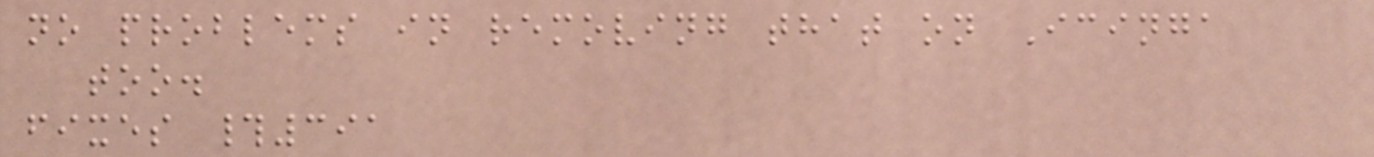no problems in removing that on Icinga
too.
fixes #391
